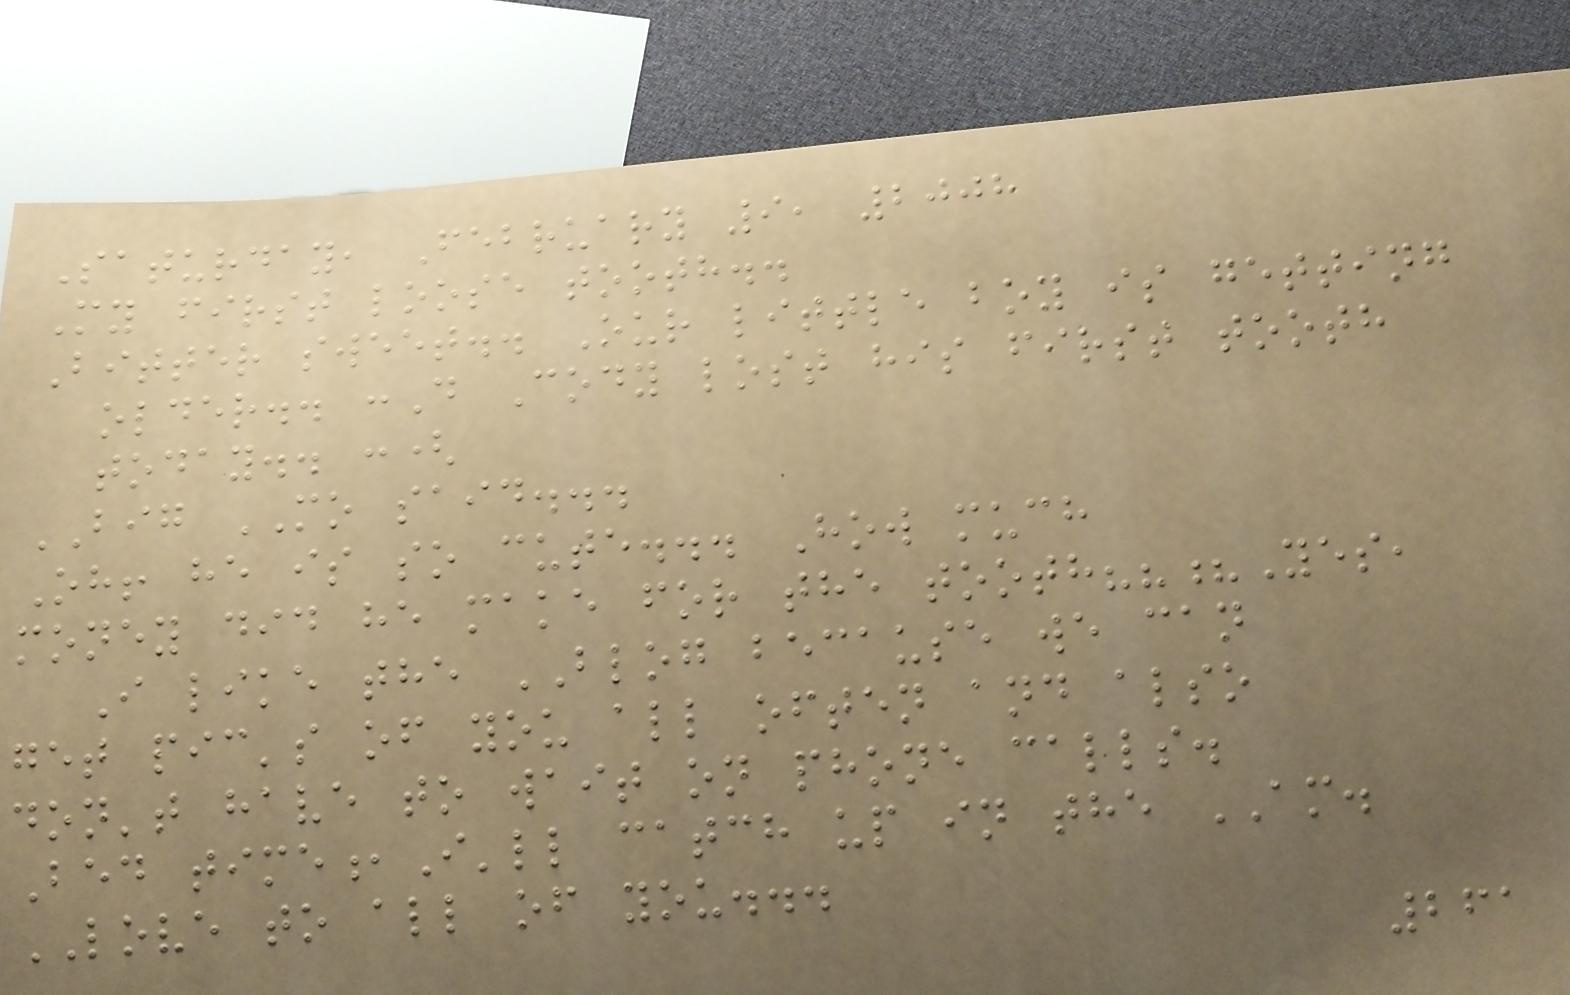Saturday, February 9, 2008
My first loose tooth..
Bitter sweet.. Our little boy is getting
older.. :D Cody lost his first tooth
today.. :(
BIG MO said...
Oh! he is so cute... How much
money did he make for the tooth???Yes,
I like the BLOG because we can
get pic's of you all often and also
don't have to wait on phone calls.
Bed time,I'll catch up in the AM.
LOVE to all of you...
261
